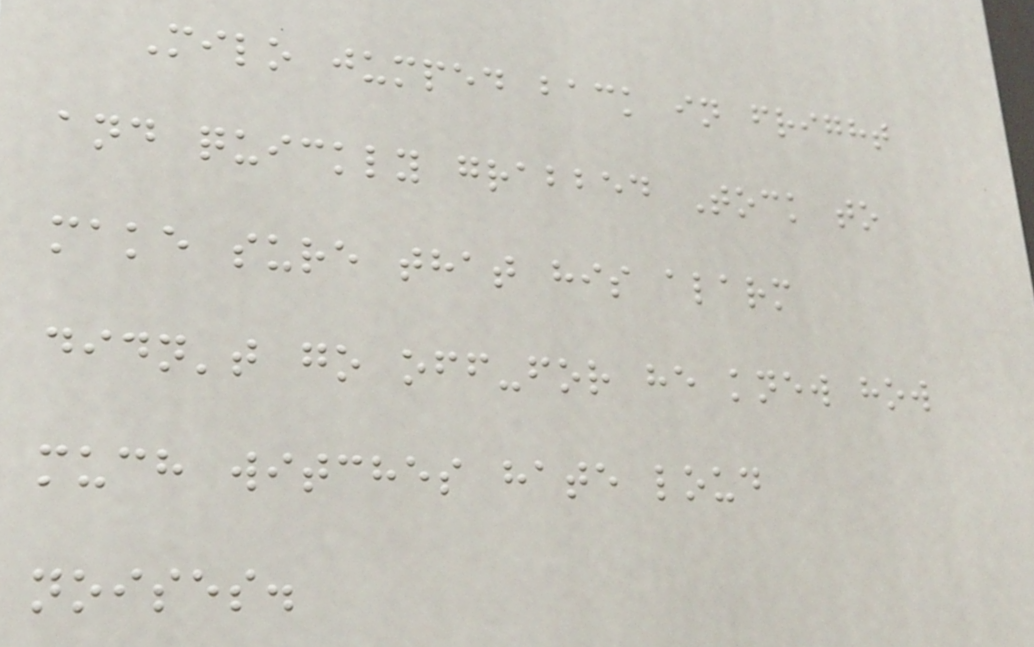Milo jumped back in fright
and quickly grabbed Tock to
make sure that his alarm
didn't go off-for he knew how
much witches hate loud
noises.
